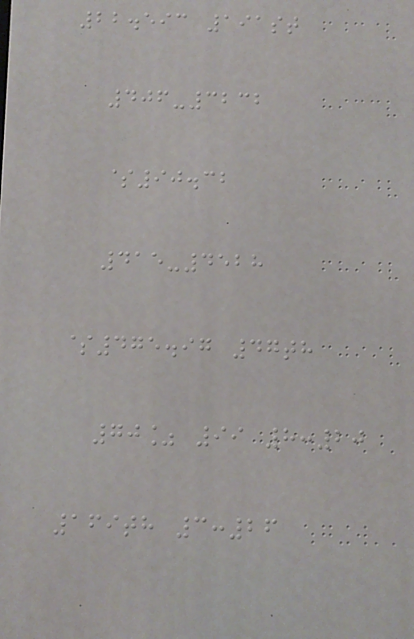22.593 191st
406-3232
$90.32
415-4528
$475.97 47th
70% 99 8:20
169th 3:26
